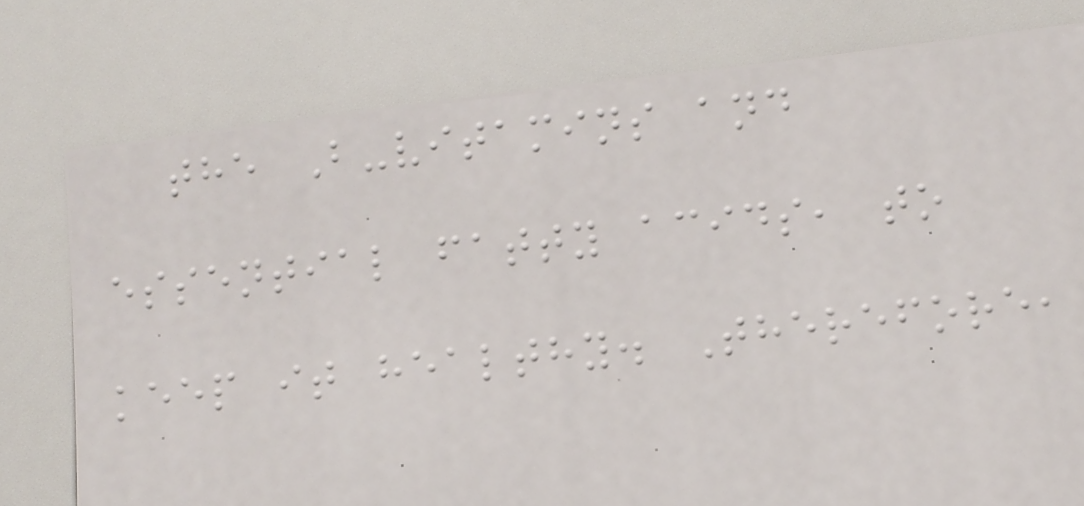the B-vitamins and
essential fatty acids, to
keep it healthy. Therefore,
